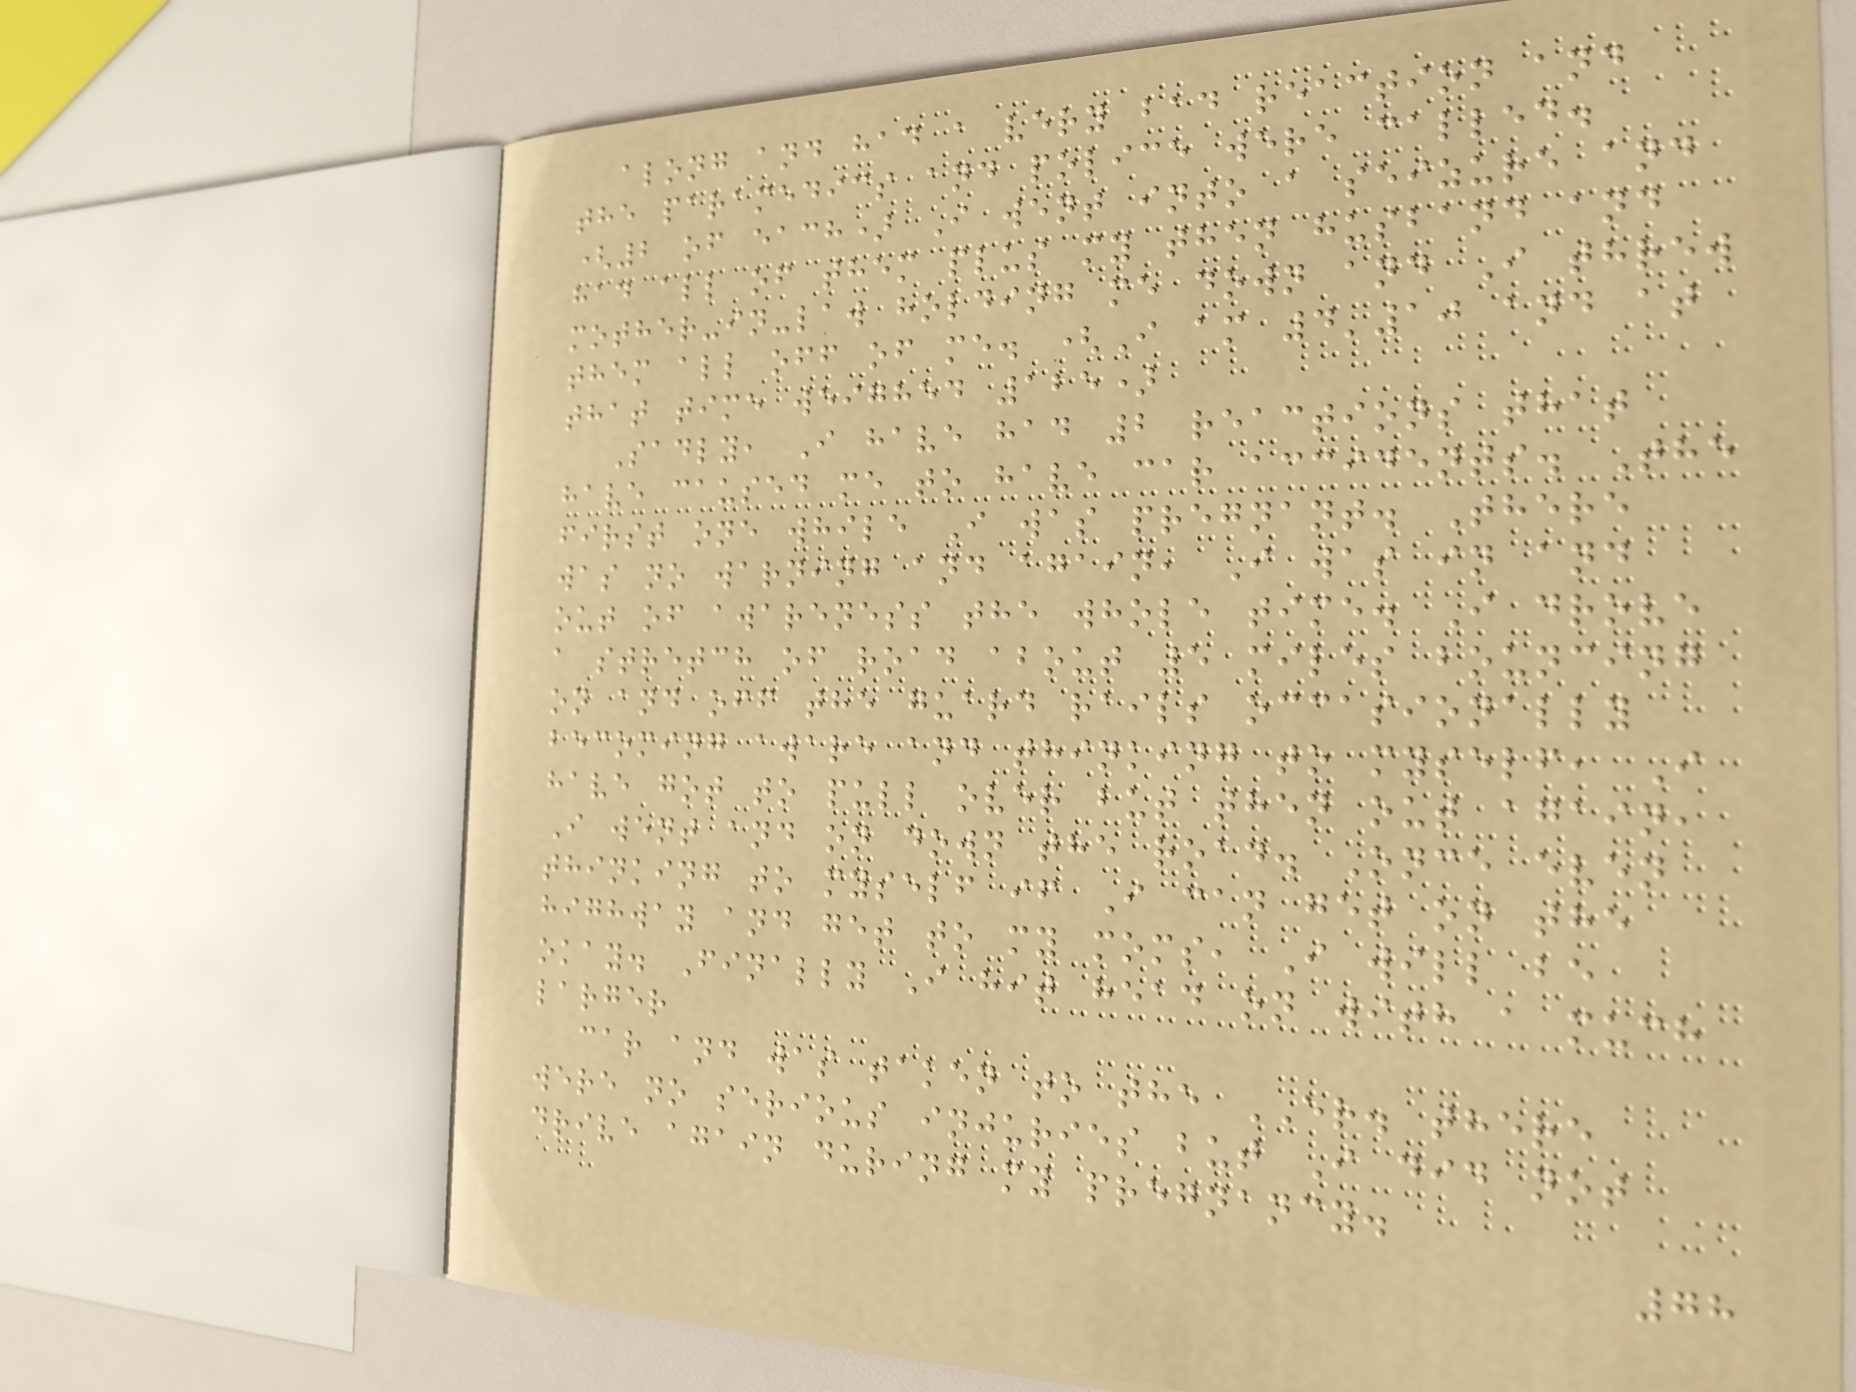along and had a very bad reaction and
the paramedics and police were called.
(2 of each) I went into a seizure and
had all of them plus my then husband and
mother-in-law holding me down and I threw
them all off of me. (I am 4'10 and at
that time weighed 125)
Sadly, I have had 2 reactions that
have caused me to have car accidents. The
first one while I was pregnant. There
was no warning and again, I was in and
out of awareness the whole time. I drove
a stretch of road about 5 miles bouncing
on and off the guard rails occasionally
becoming aware and thinking to myself, I
have got to pull over but then out again,
I went and on down the road. Once even
thinking to myself if I can get on the
highway and get to my moms, I will be
okay. Finally I hit head on with a much
larger
car and was taken to the ER. there
were no serious injuries but I did not
drive again during my pregnancy.
78
